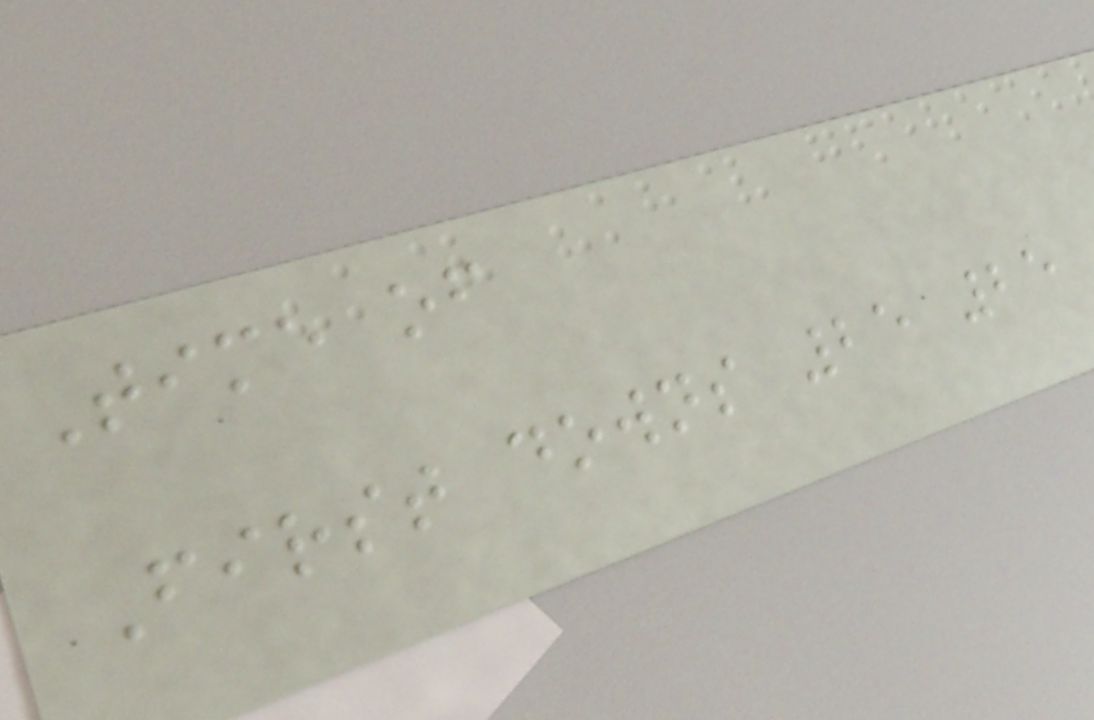Time of
First downs 25 25
